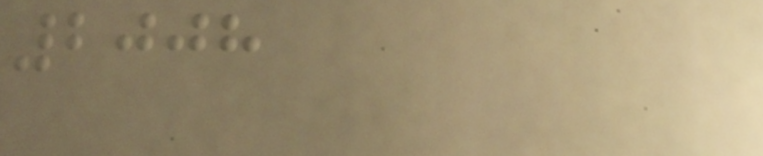2008
